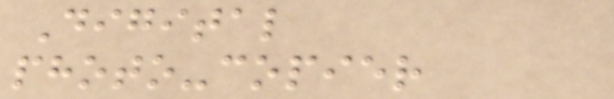Digital
photo-copier
